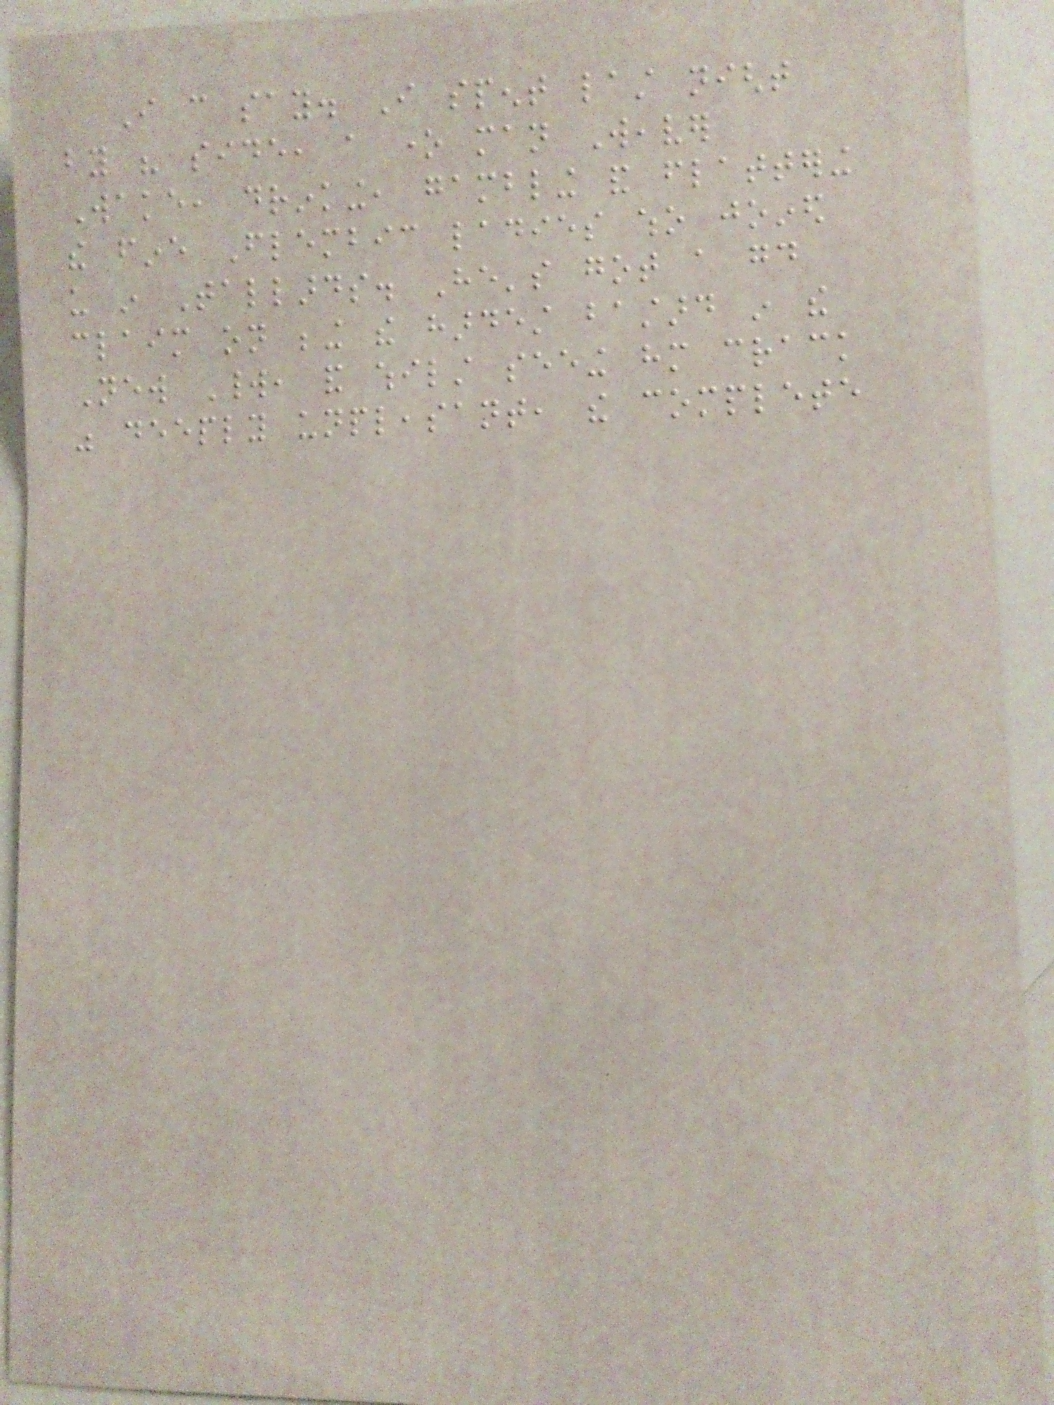I can say. I spent last night
by his side, a one man Weaver
Wake, drinking, gambling and flattering
the fine Flembic ladies who joined
us in Tallards. He's got a good
claim on being the hardest bastard in the
New World, and whilst seeing him crack
was deeply unpleasant, the complete
